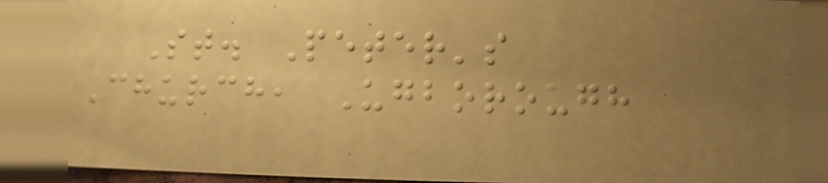St. Peter's
Church, Ugborough
